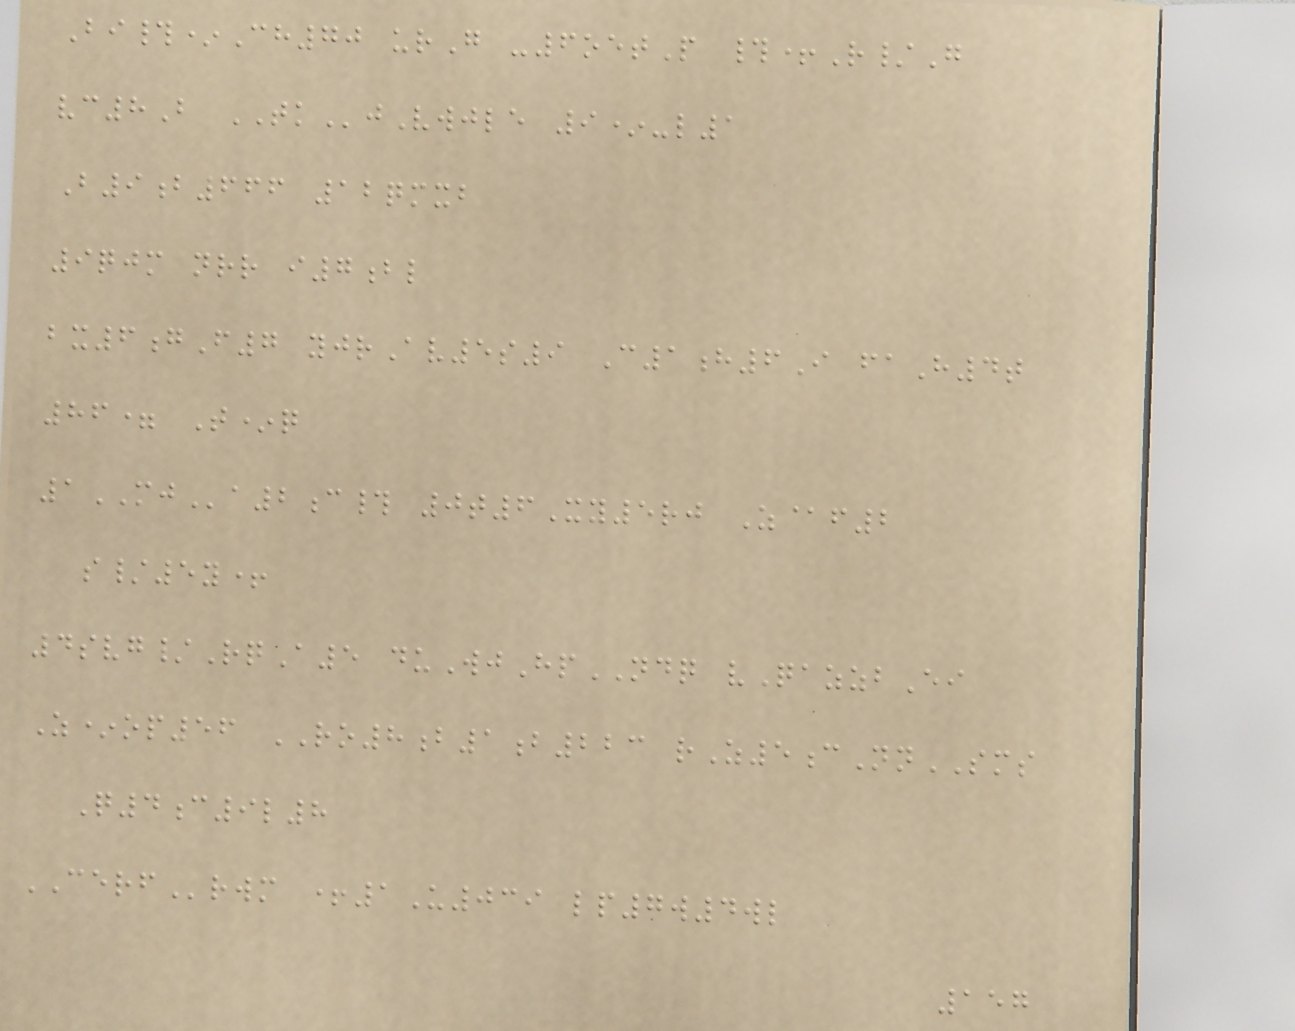Bi#*Ch70 urG -6oetP #+R/G
vc8B TKjVwjle 9*-l1
B9b666 12qmxb
9qjm nrr i7bl
bx6gF7 yjrAv5s9 C1h6I faH4t
86= T*q
1MJa2c# 0t6Xy5rj Z@f2
s/5y+
4svg/RqA5 duWjHpNDQ vQazzbEi
Z*op56 RO8b1b223 rZ5cNnSMS
Q4c9l8
CERFrwm +1U039 lp7w4wl
157
